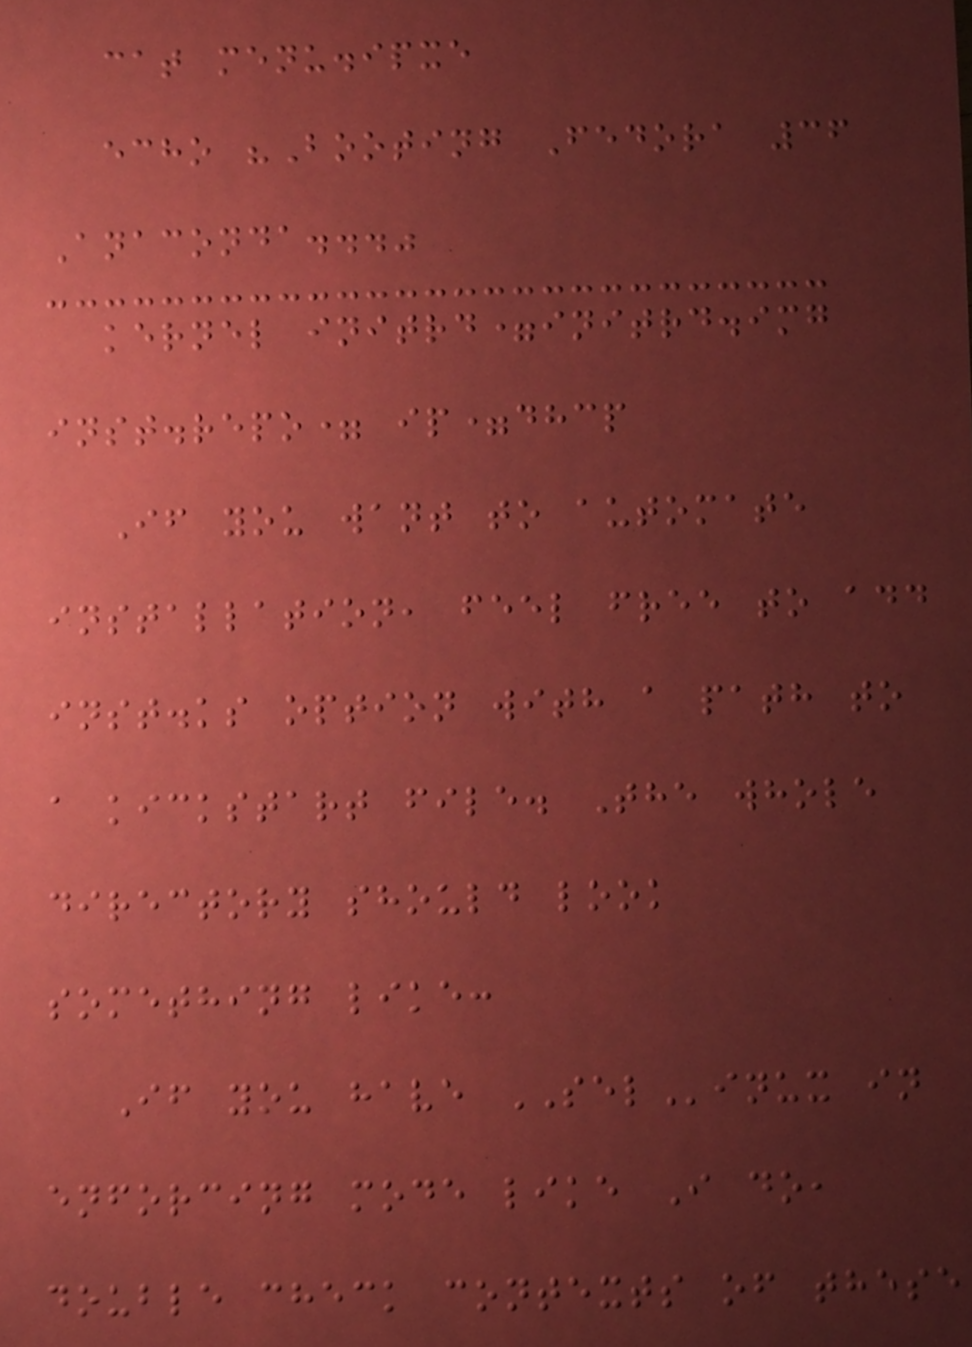cat menu.ipxe
echo "Booting Fedora 36
Anaconda..."
kernel initrd=initrd.img
inst.repo= ip=dhcp
If you want to automate
installation, feel free to add
inst.ks option with a path to
a kickstart file. The whole
directory should look
something like:
If you have SELinux in
enforcing mode like I do,
double check contexts of these
